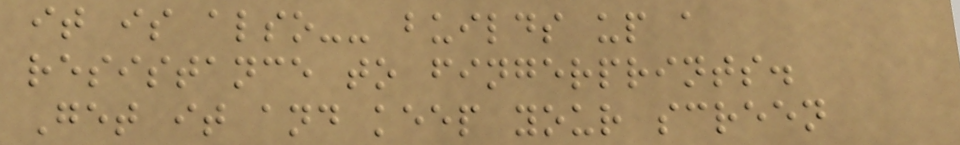it is also-- builds up a
resistance to fingerprints.
Get it and keep your screen
